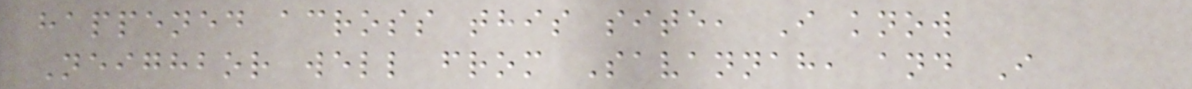happened across this site, I know
Neighbor well from Savannah, and I
